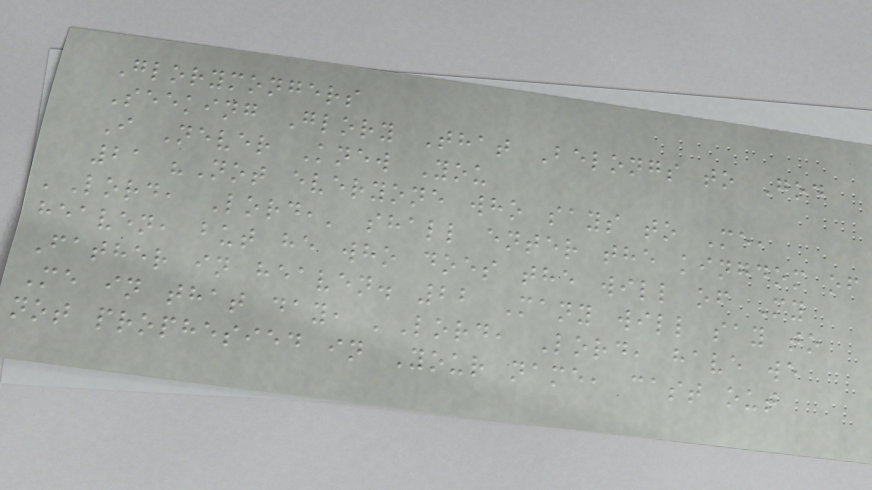Glorymongers
Seeking Glory That Belongs to God
I Never Knew You
21 "Not everyone who says to Me,
'Lord, Lord,' shall enter the kingdom of
heaven, but he who does the will of My
Father in heaven. 22 Many will say to
Me in that day, 'Lord, Lord, have we
not prophesied in Your name, cast out
